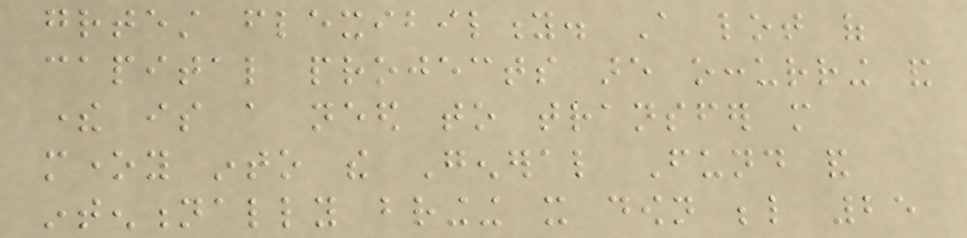greatest flexibility. A lot of
capital projects are occurring and
there is a need to transfer more
money into the General Fund and
intentionally bringing it down below 25
